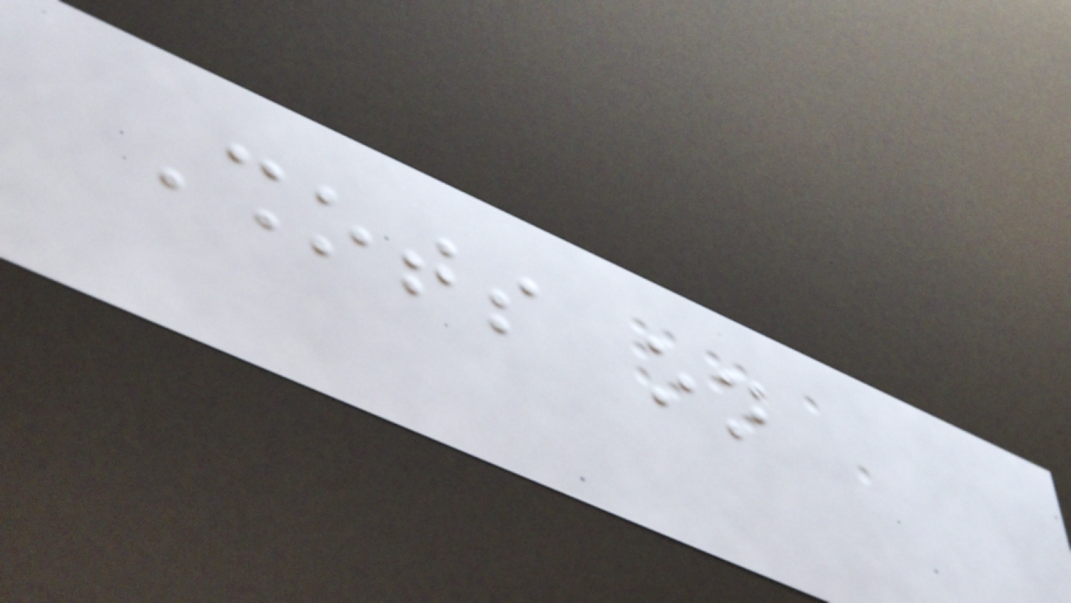Shots on
